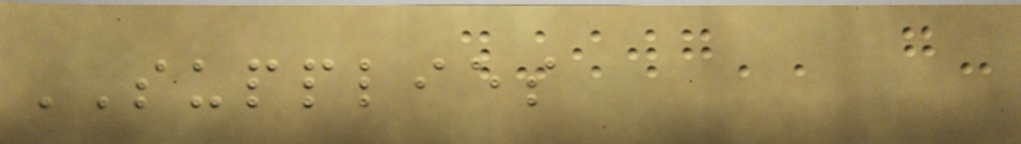SUPPLIES
